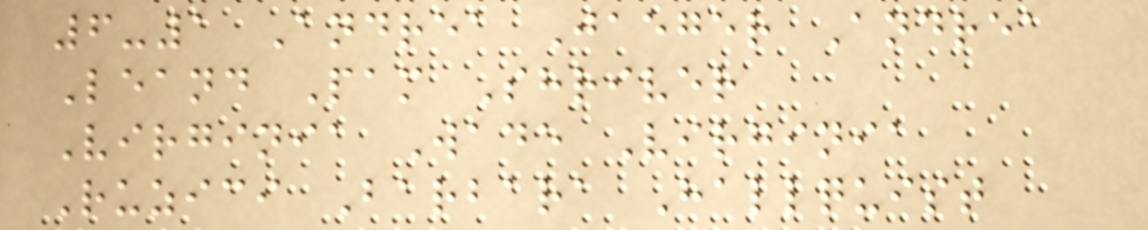6-1 Andrea Jaeger Andrea
Leand Pam Shriver
Virginia Wade Virginia
Ruzici Barbara Hallquist
